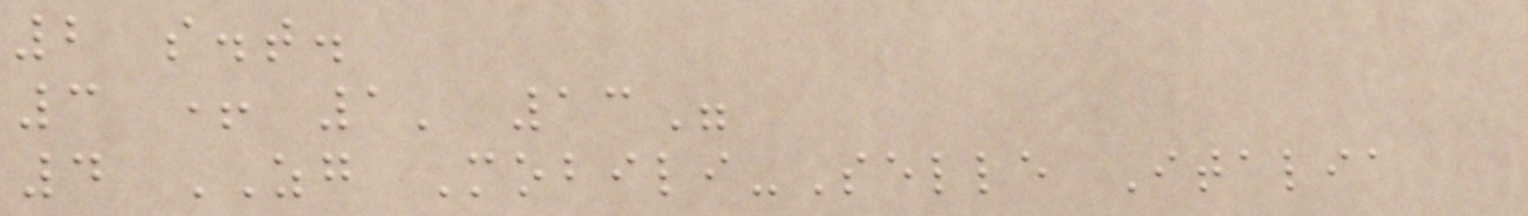2 s.t.
3 + 1' 13"
4 ZG Mobili-Selle Italia
